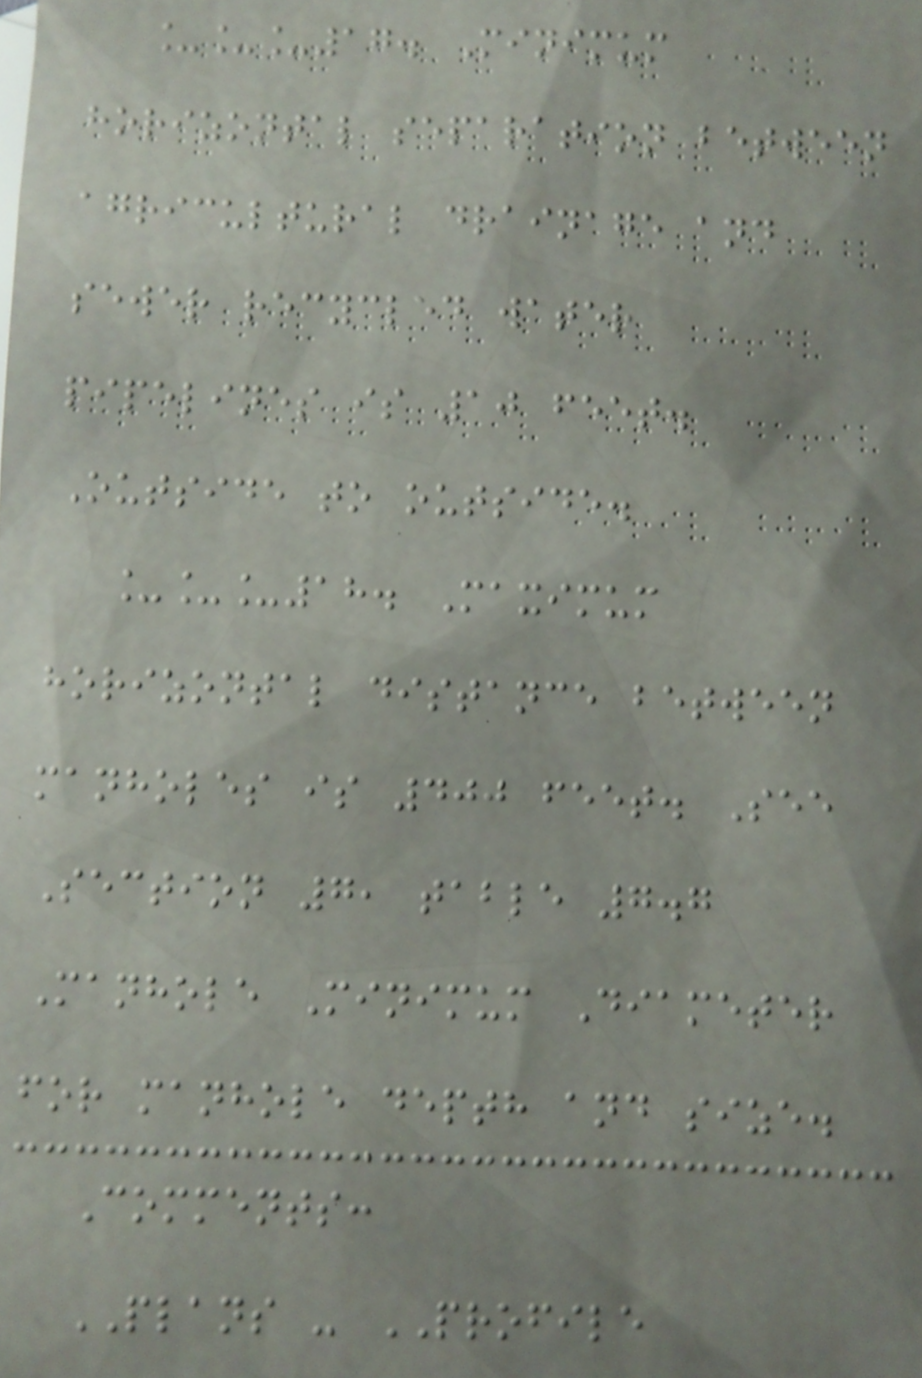___17. Minimum
horizontal separation between
agricultural drainage and
sewer recycled water
pipelines is 10 feet.
Outside to outside.
___18. Maximum
horizontal distance between
manholes is 400 feet. See
Section 7, table 7.7
Manhole Minimum Diameter
for manhole depth and size.
Comments:
PLANS - PROFILE
